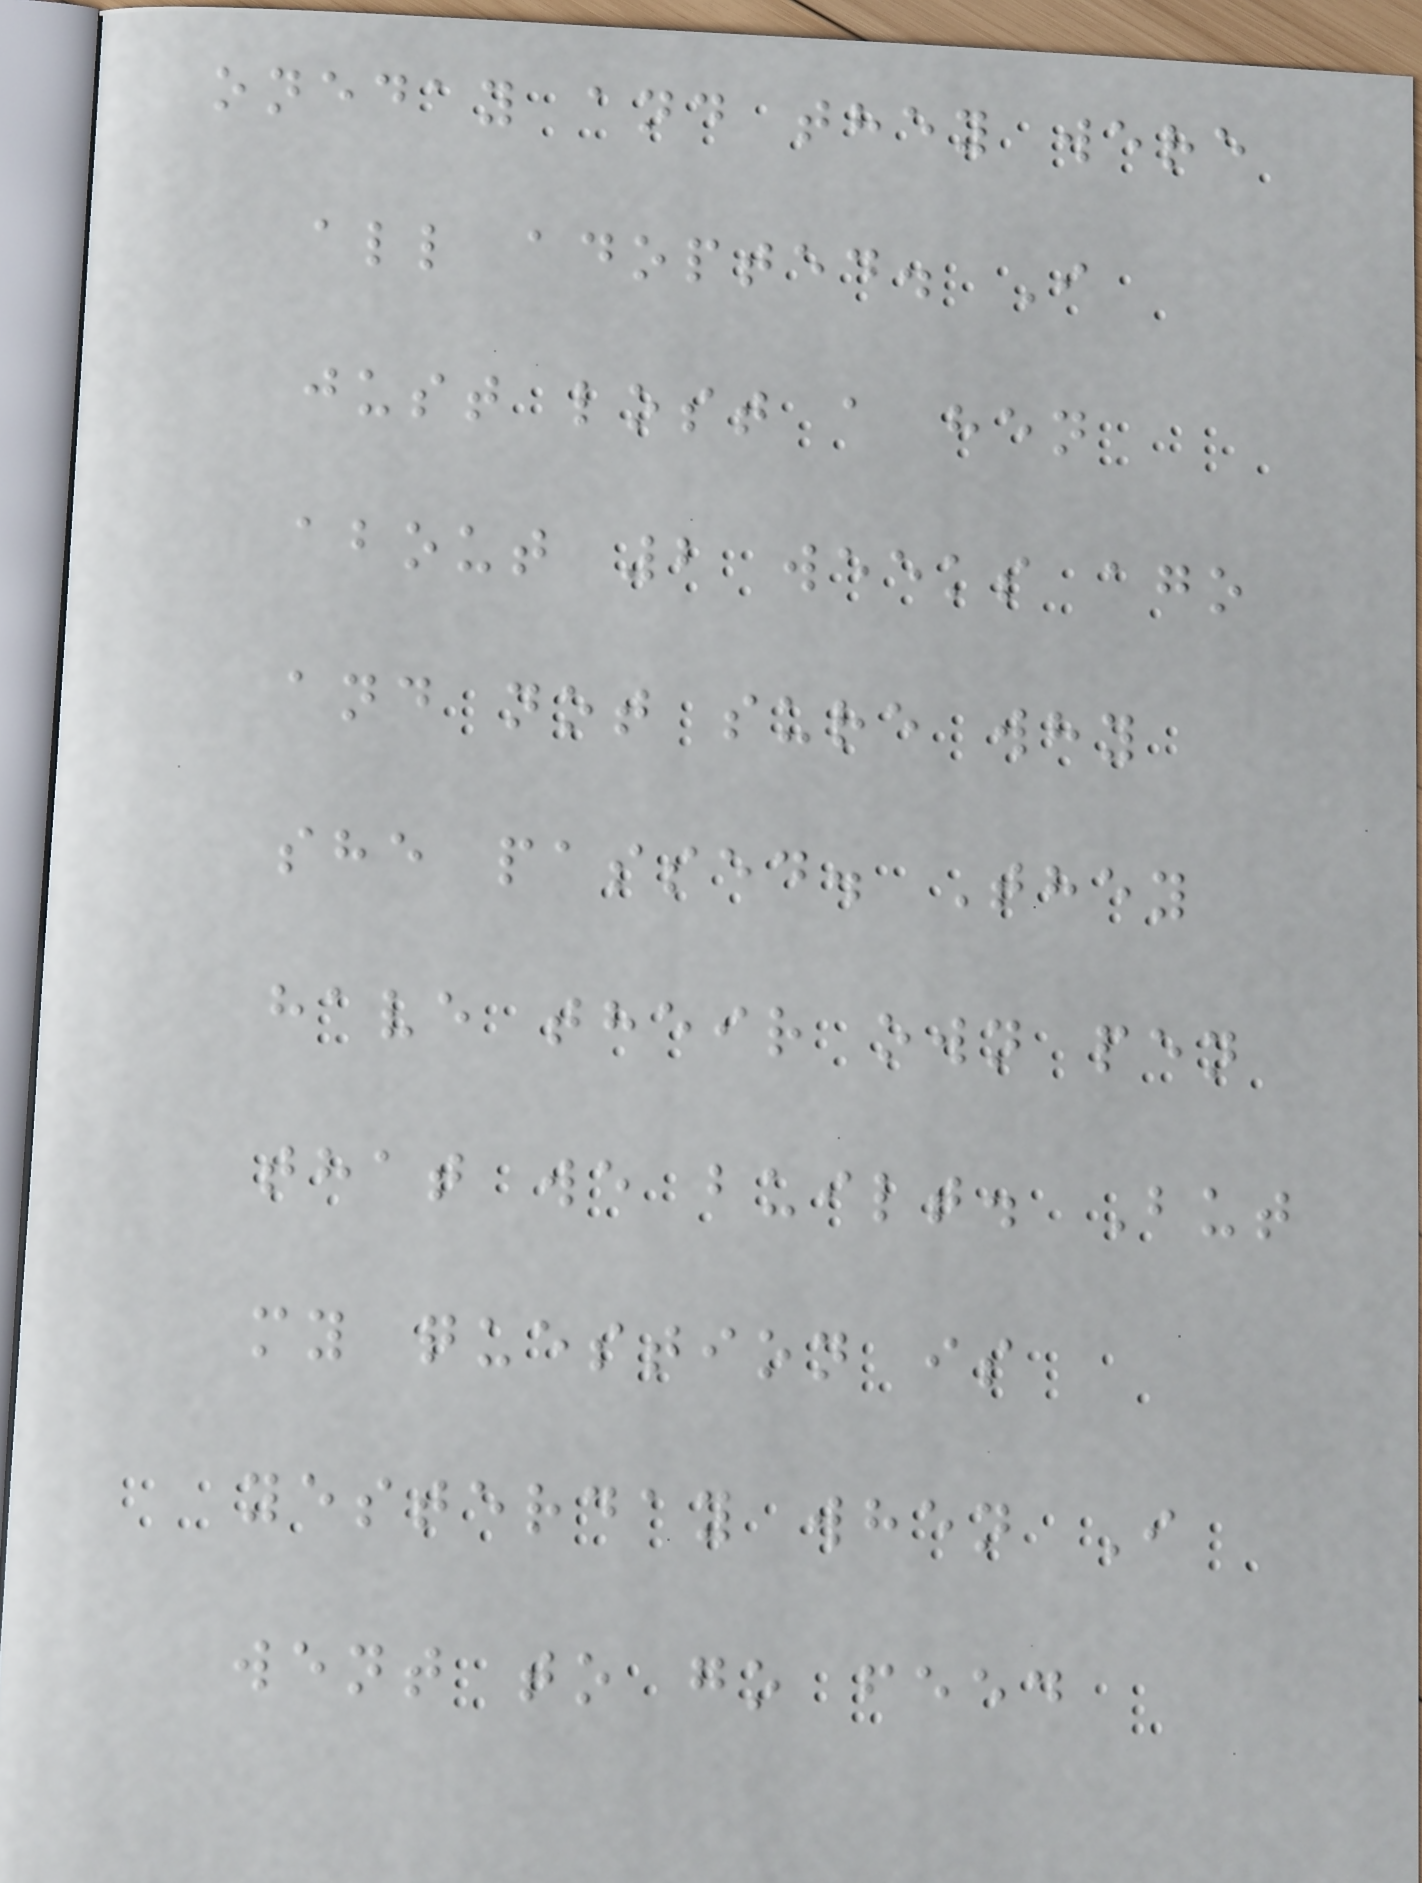oneday and they were
all adopted. I
just lost a hen
about 2 weeks ago
and not sure why
she passed. They
have their own pen
that we built. But
my question is
yesterday when I
went to go feed
